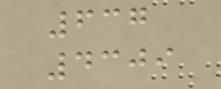637
4309
